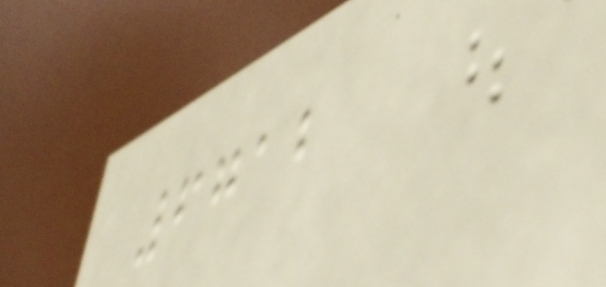6712
